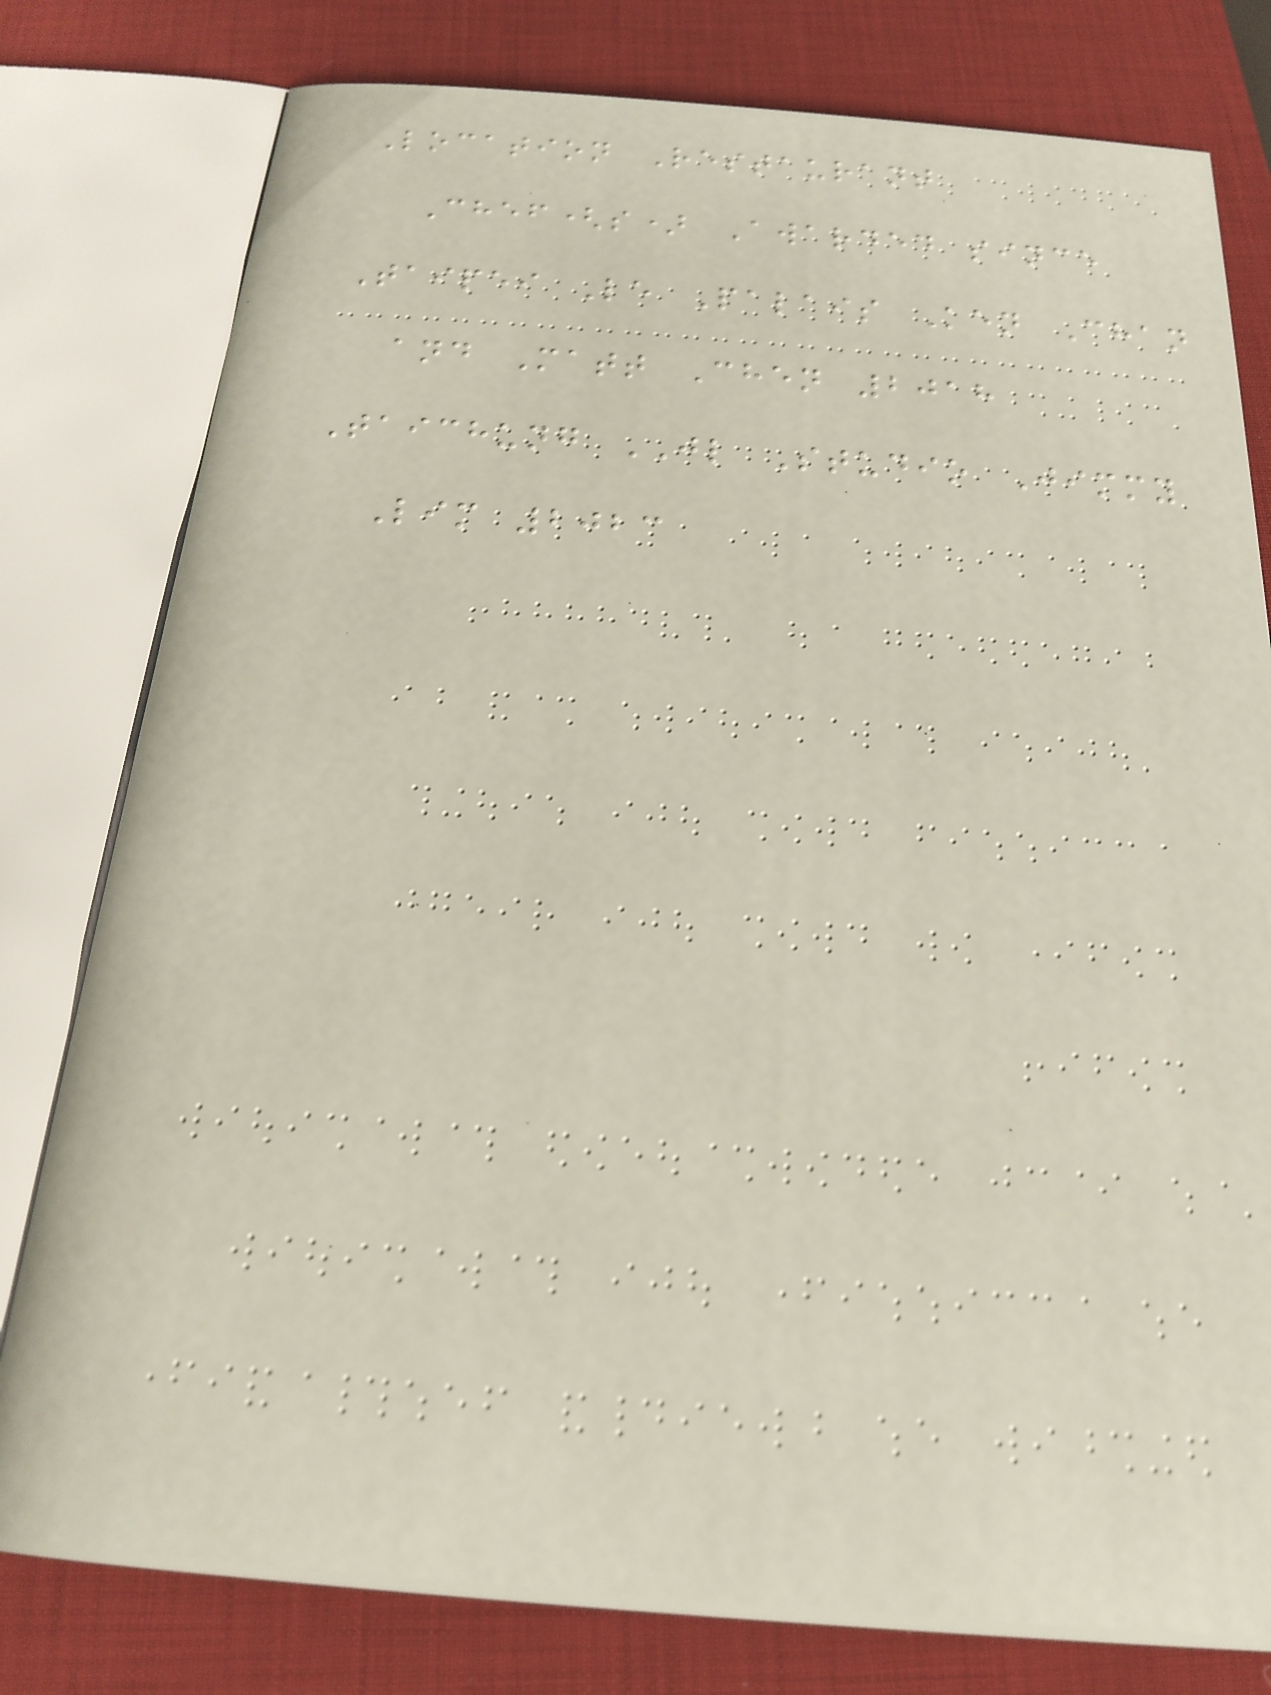Location Restaurant
Chef(s) Awarded since
Taipei Le Palais Ken Chan
and Matt Chen 2018
Taichung JL Studio Jimmy
Lim 2023
